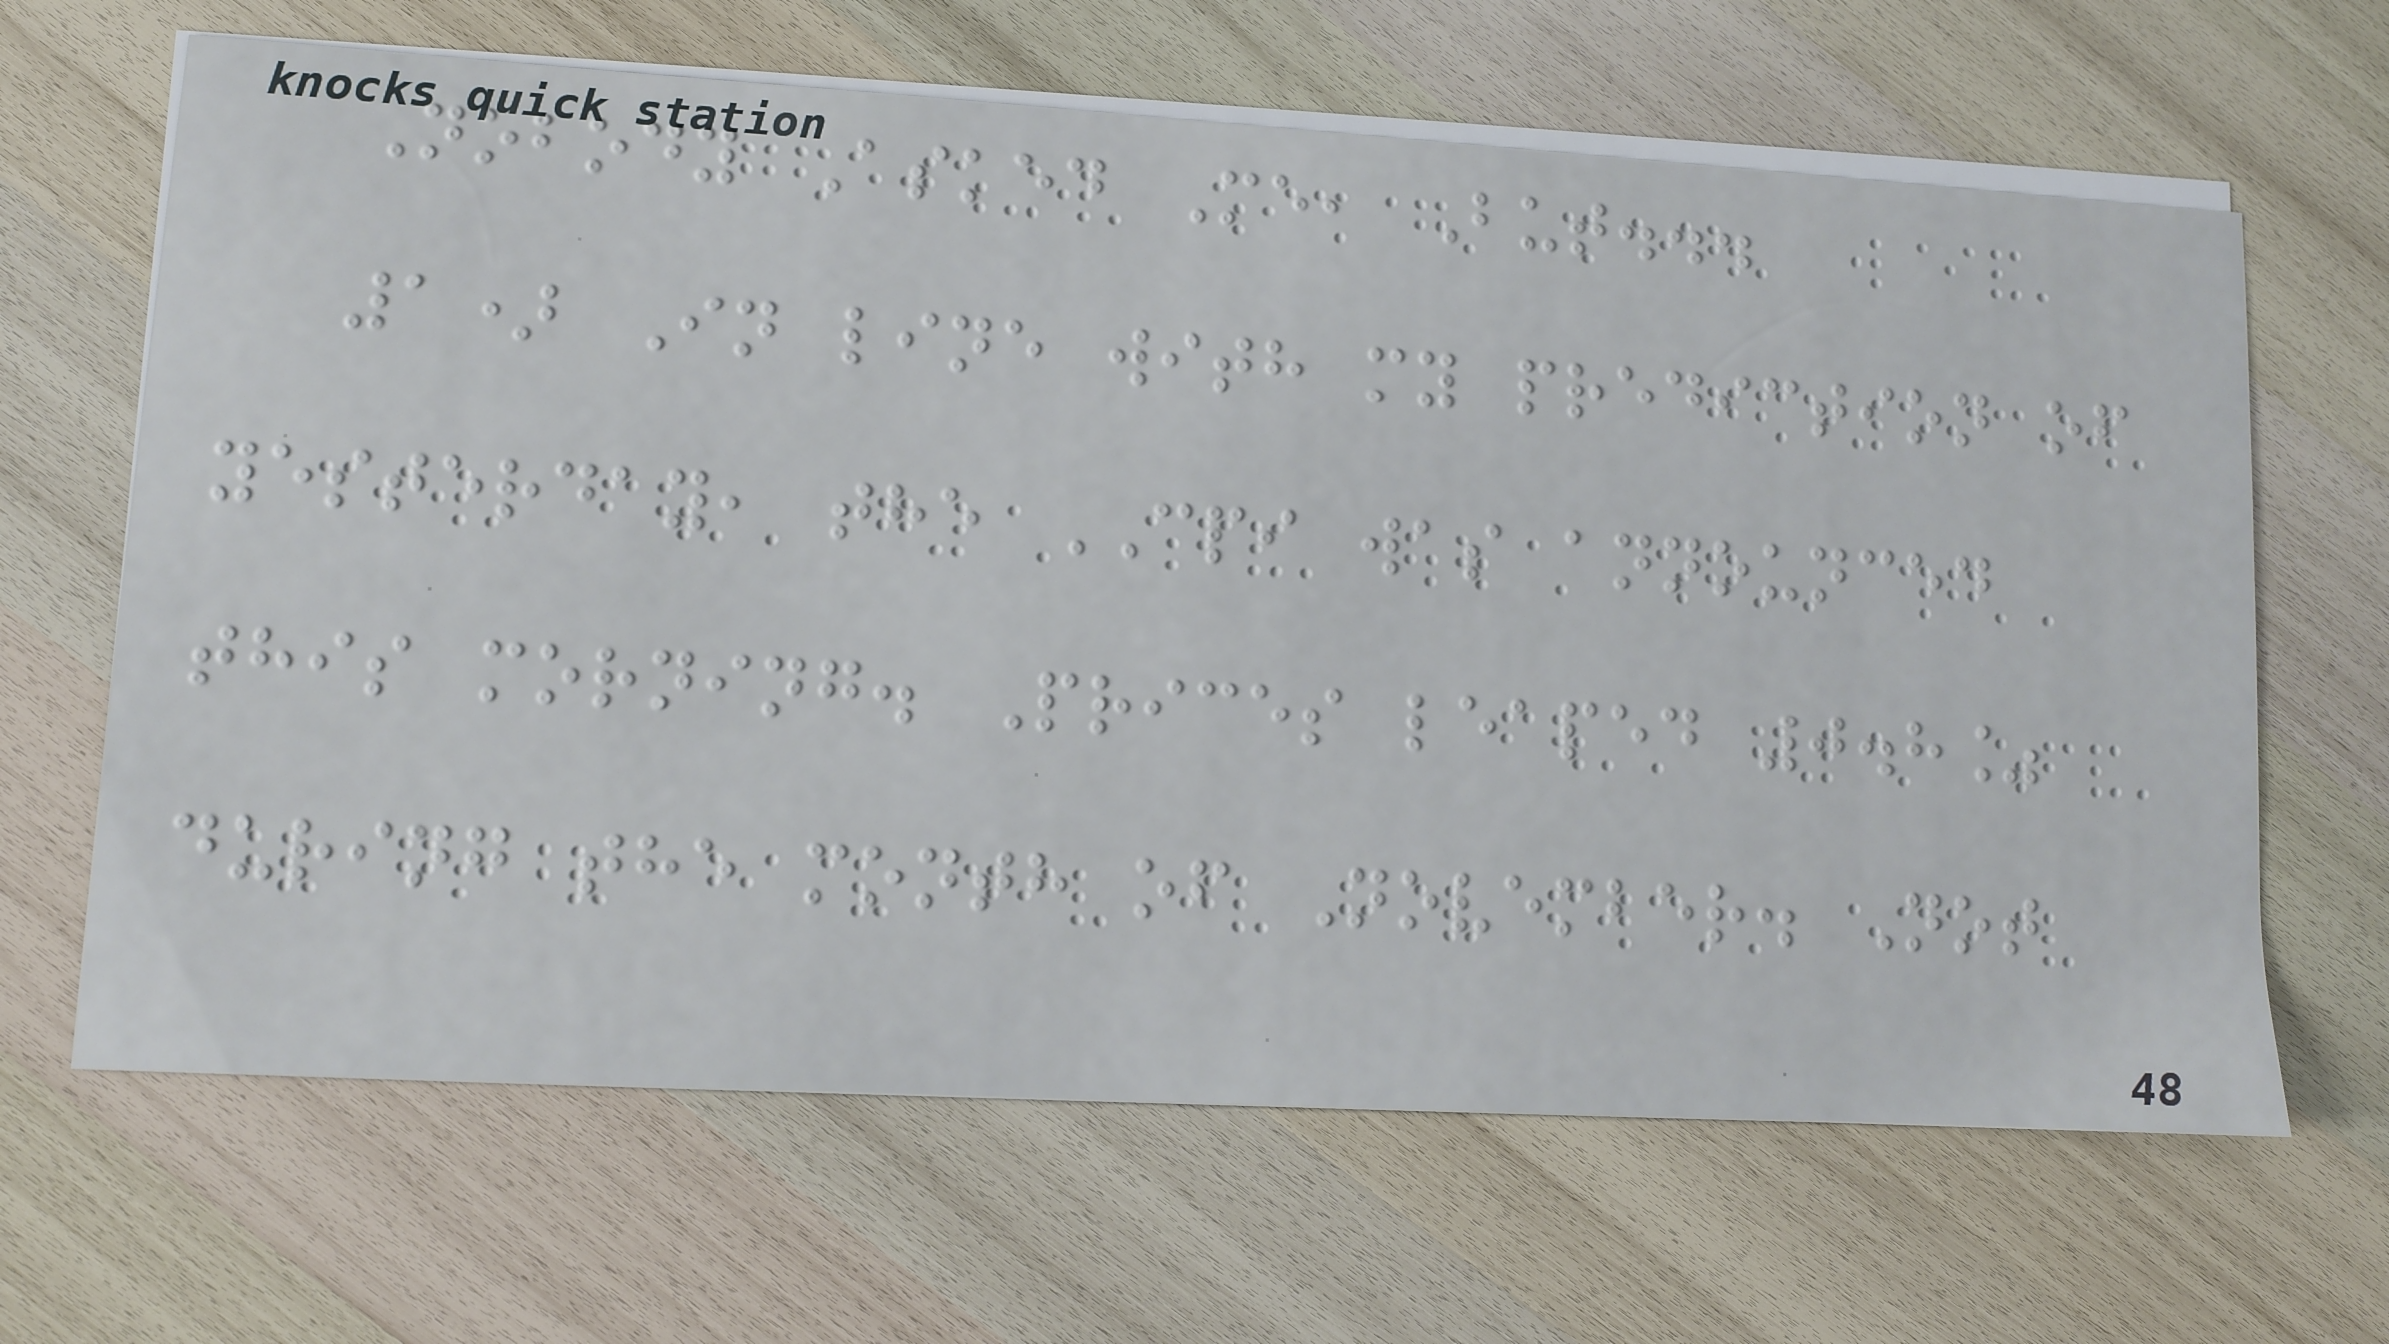Nobody Asked Me, But...
1) In line with my prediction of
yesterday, the CPI was announced
this morning. Prices leaped 0.8%
during the month of November. Not
